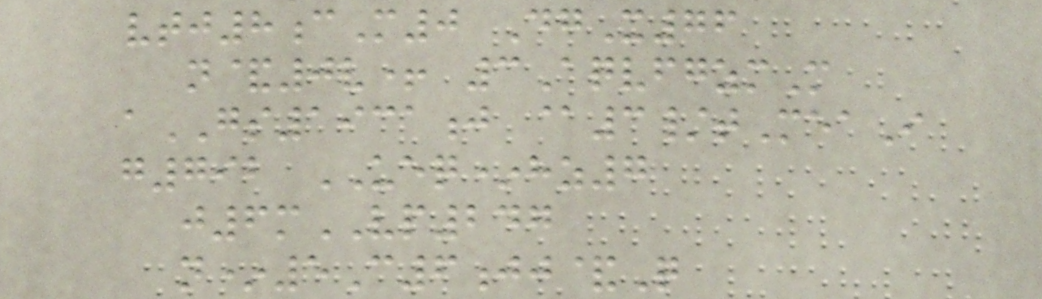vtj8cM0 DgX76
n&0v+ 3AqvfgzmM
aGS1931j @3/tMeaI
g792 UEQ*hz7
j6mVP247
n*5C6jj&Q
